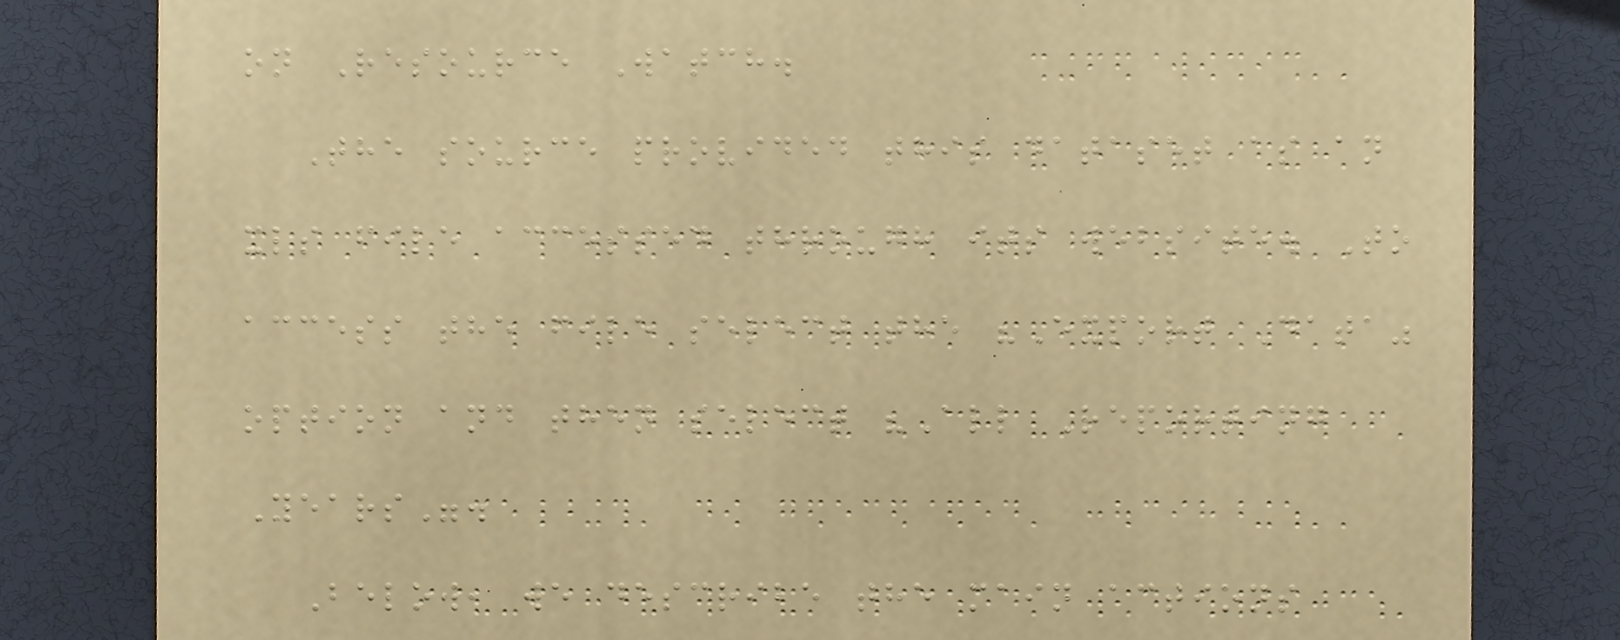on Resource Watch.
The source provided this dataset as an
xls file accessed through its website. To
access the file select the "Export Data"
option and then select "All Reporting
Years".
Below, we describe the main actions
